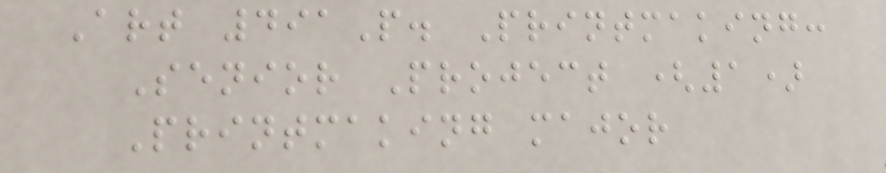Art 491P. Printmaking:
Senior Project (1)
Printmaking major
